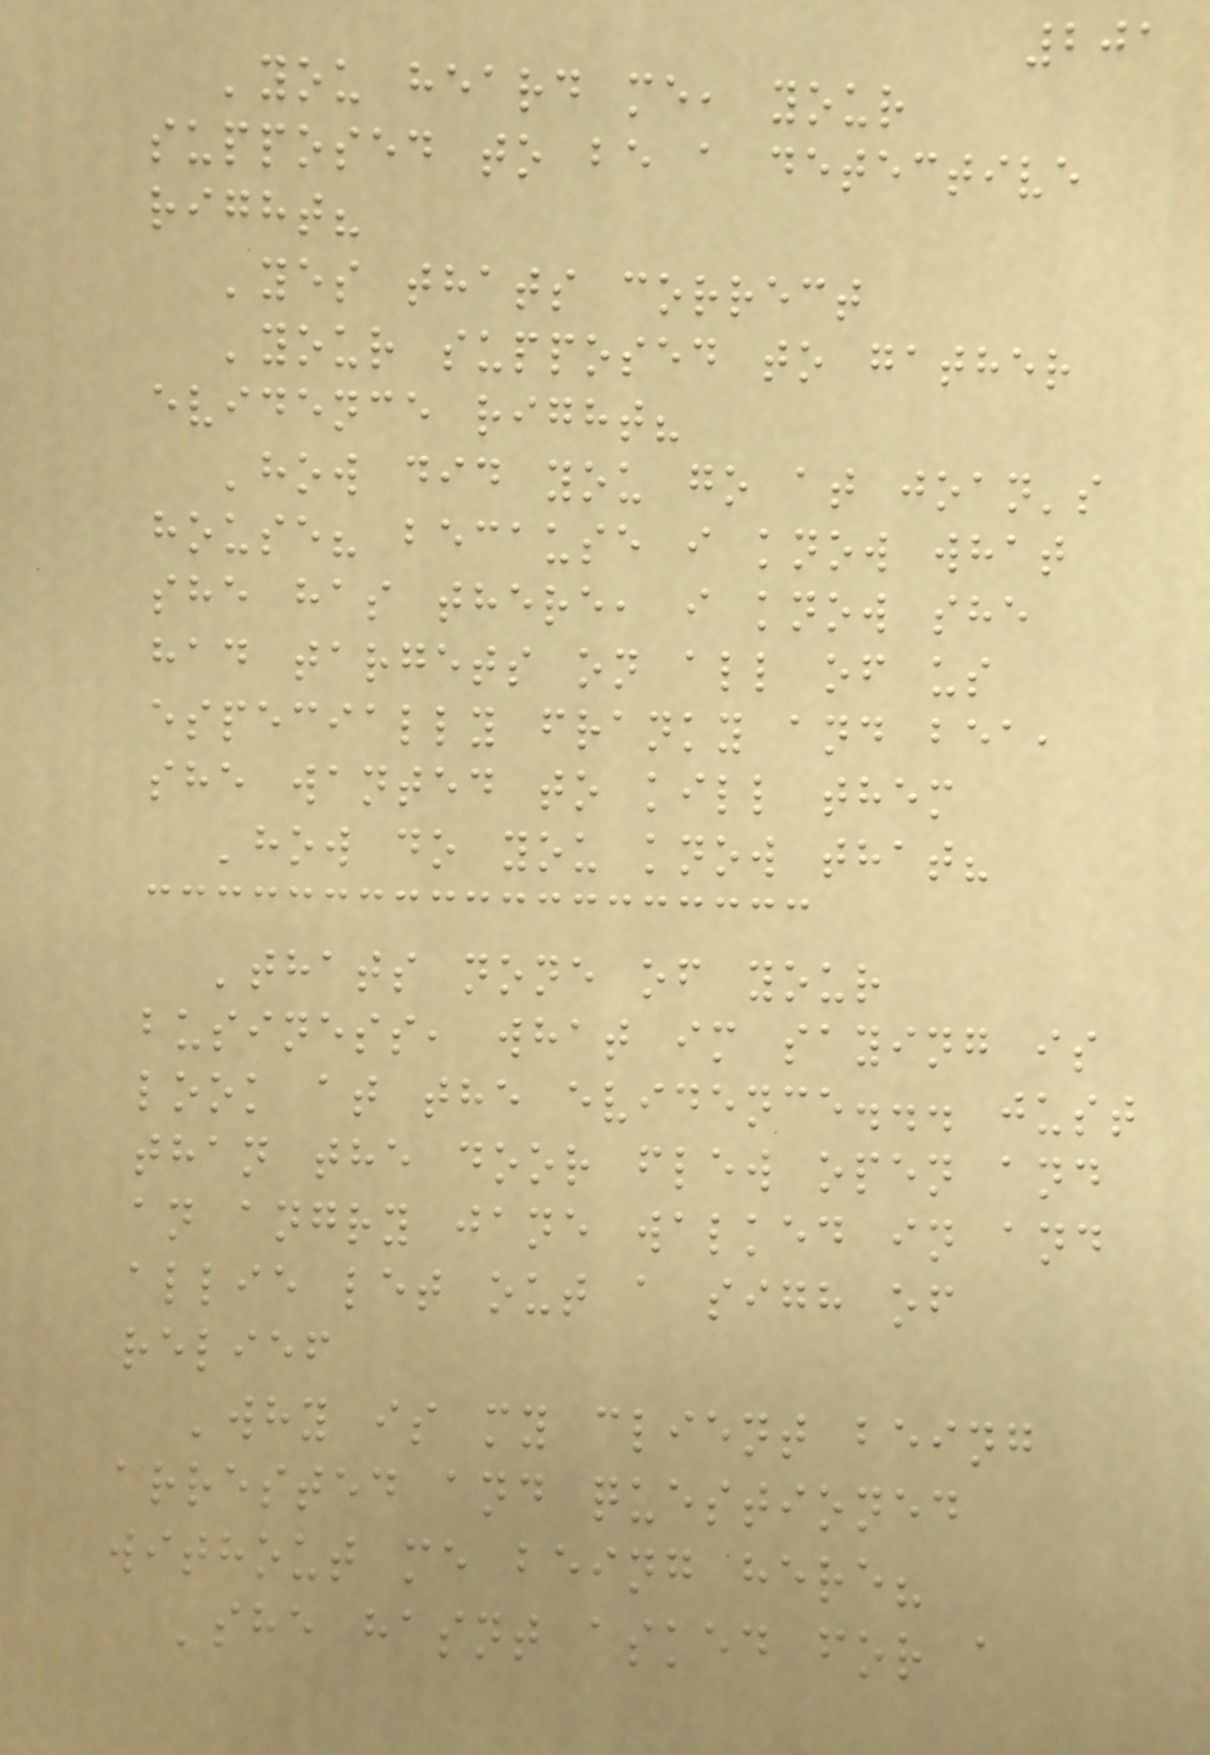201
'you heard me, your
supposed to be a detective
right?
'yes thats correct
'your supposed to gather
evidence right?
'how did you go at joan's
house? because i know what
she has there, i know she
had targets on all of us
especially franky and bea,
she wanted to kill them
'how do you know that?
'thats none of your
business, what im saying is
look at the evidence... just
than the door flew open and
an angry jane walked in and
allie let out a sigh of
relief
'why is my client being
arrested and questioned
without me being here?
'she hasnt asked for a
